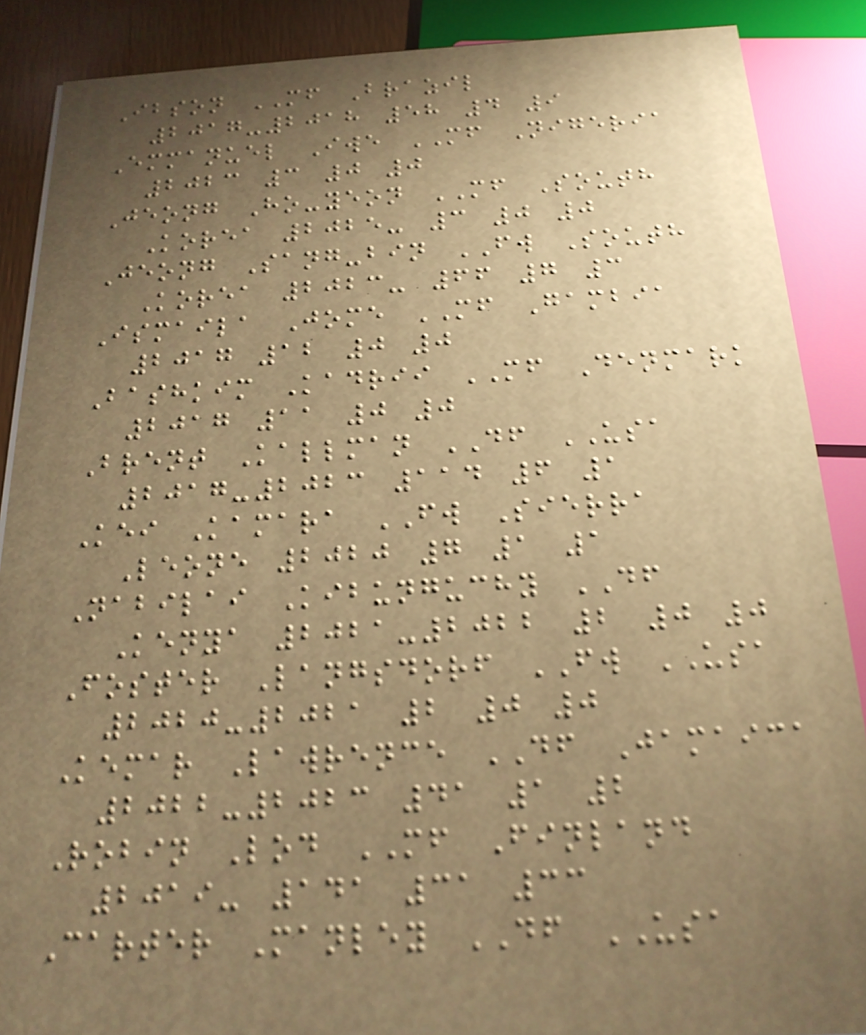Ibson MF Brazil
2017-2018 58 4 9
Emmanuel Iwe MF Nigeria
2023 3 0 0
Jeong Ho-yeon MF South
Korea 2025- 3 0 0
Jeong Sang-bin FW South
Korea 2023- 66 7 3
Ismaila Jome MF Gambia
2017 12 0 0
Bashkim Kadrii MF Denmark
2017 11 0 0
Brent Kallman DF USA
2017-2023 114 6 1
Kei Kamara FW Sierra
Leone 2020 7 1 1
Nabilai Kibunguchy DF
Kenya 2021-2022 2 0 0
Foster Langsdorf FW USA
2020-2021 2 0 0
Kemar Lawrence DF Jamaica
2022-2023 41 1 2
Robin Lod MF Finland
2019- 141 31 33
Carter Manley DF USA
